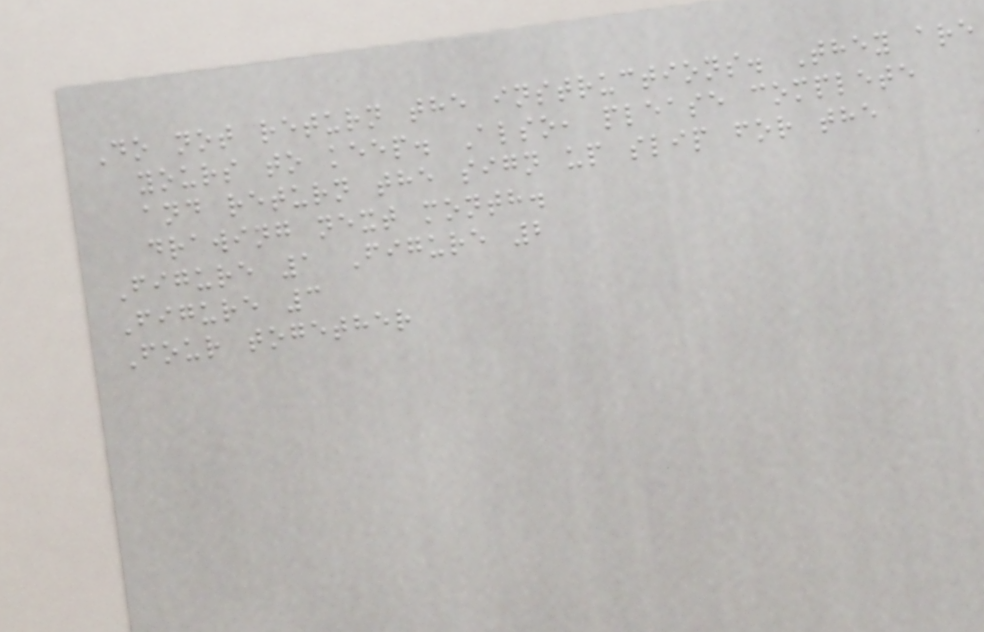Do not return the instructions. They are
yours to keep. Also, please complete
and return the sign up slip for the
drawing next month.
Figure 1 Figure 2
Figure 3
Four together
